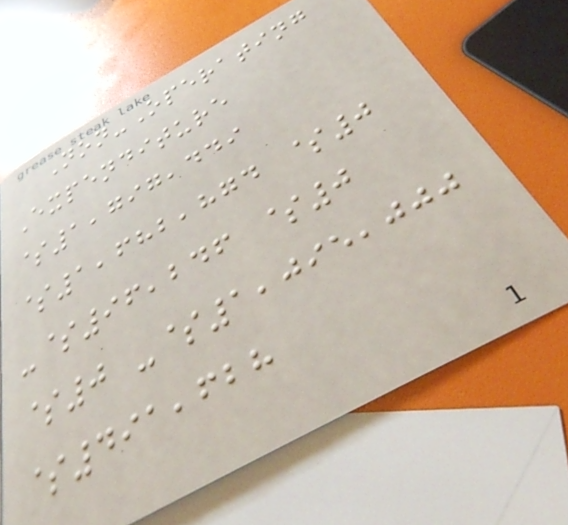Non-Operating
Expenditure
$1,797,449
$1,682,874 $0
-$96,246 $0
$0 -$1,095,000
$491,628
